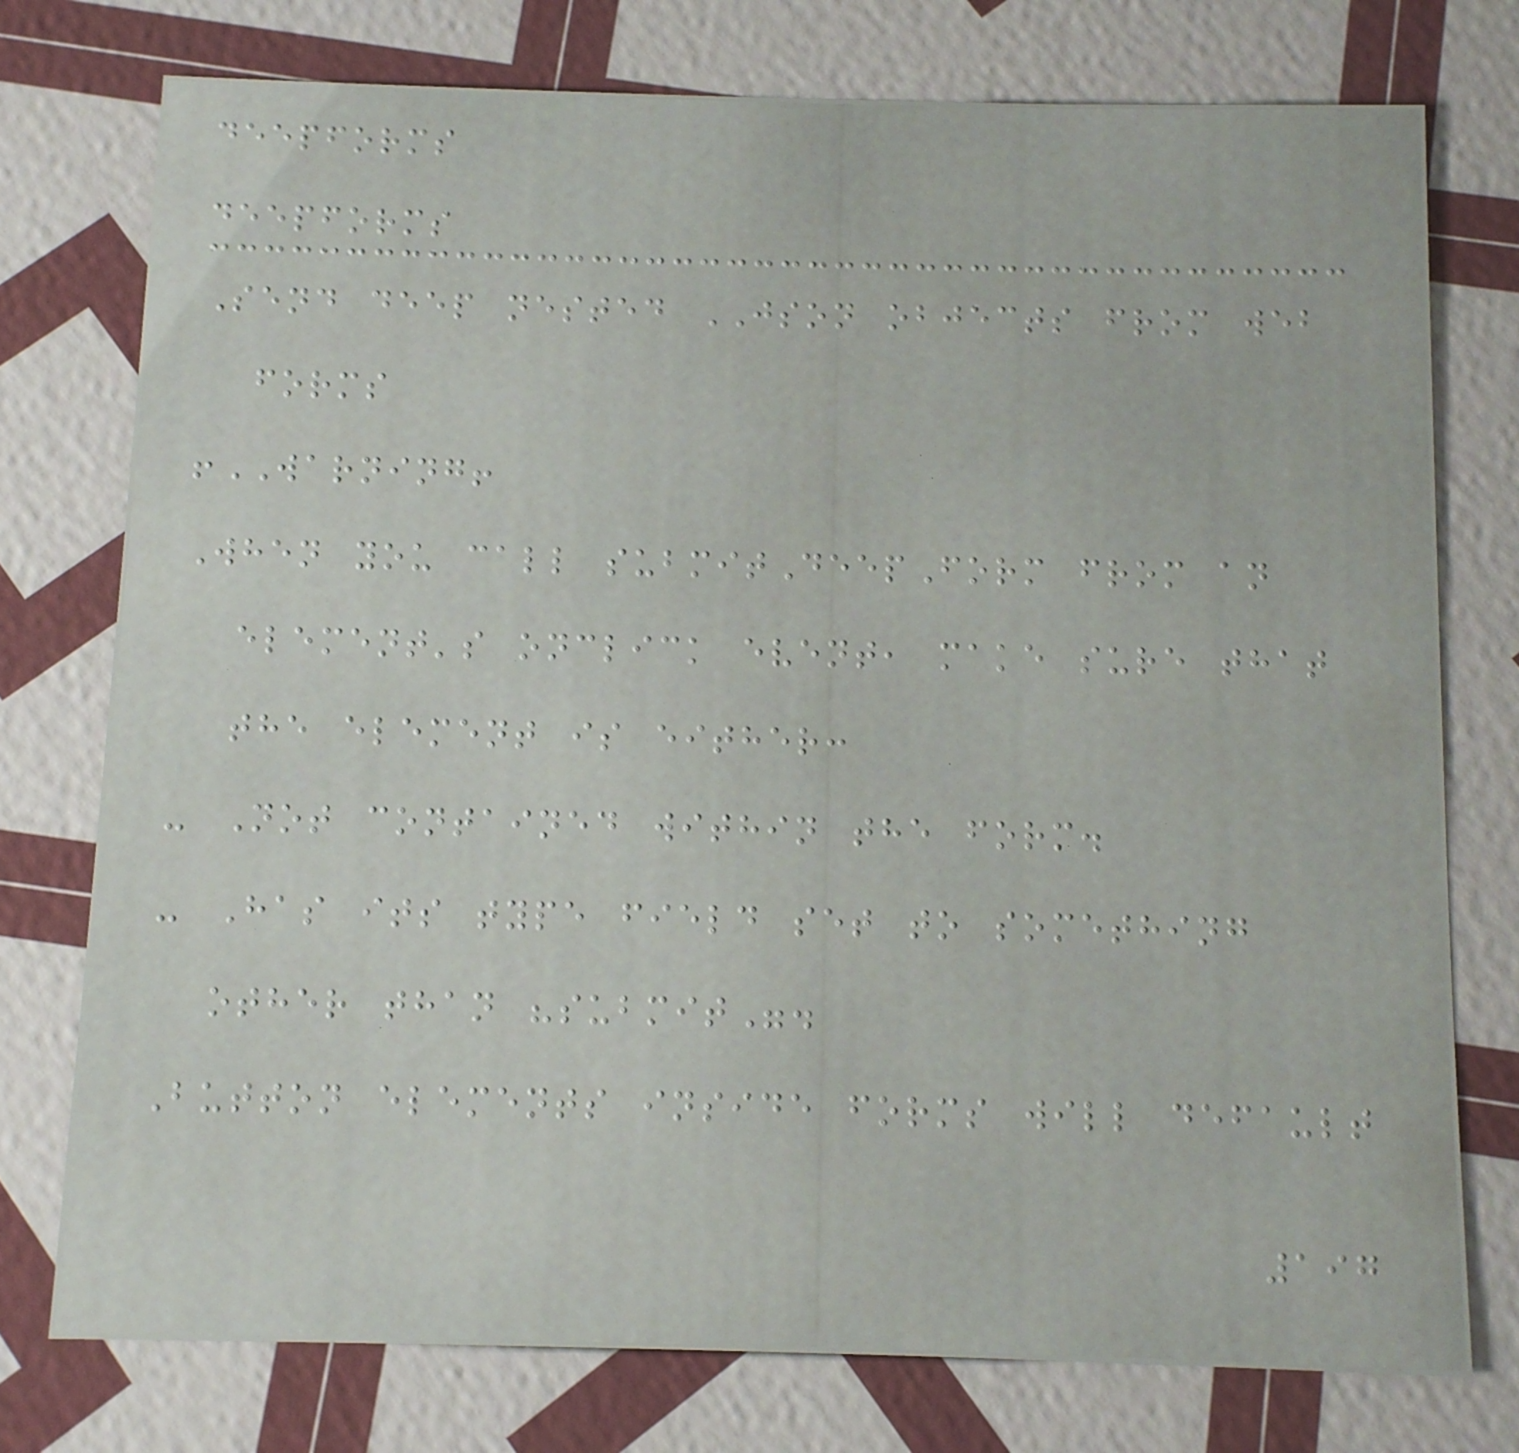deepforms
deepforms
Send deep nested JSON objects from web
forms
!WARNING!
When you call submitDeepForm from an
element's onclick event, make sure that
the element is either:
- Not contained within the form.
- Has its type field set to something
other than "submit".
Button elements inside forms will default
197
